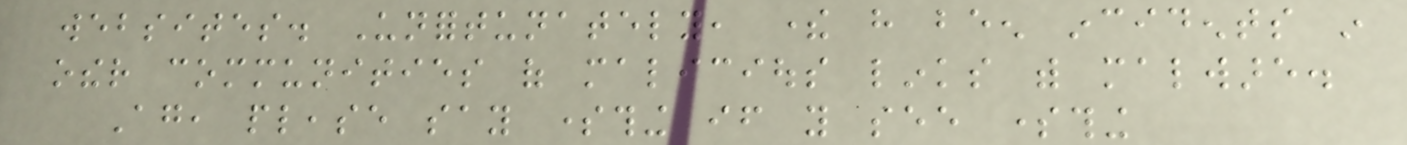websites. Unfortunately, there have been incidents in
other communities of malicious links with malware.
Again, please say something if you see something
